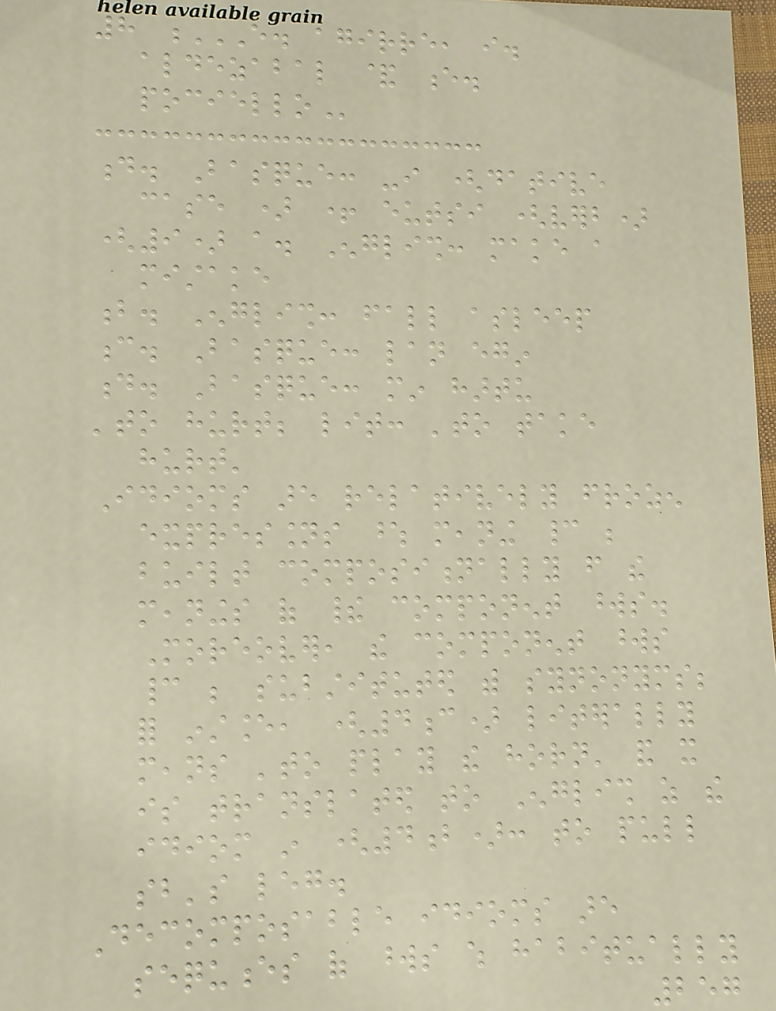8 E. AGIRRE, I.
ALDEZABAL & E.
POCIELLO
d. Basque: -i (dative
case ) + eutsi (verb)
(9) a. English: make a
mistake
b. English: fall asleep
c. Basque: lan egin
d. Basque: min hartu
'to hurt; lit: 'to take
hurt'
Idioms are relatively frozen
expressions whose meaning cannot be
built compositionally from the
meanings of their component words.
Moreover, the component words
cannot be substituted with synonyms;
for instance, (4c) literally
means 'to play the horn' and it
is translated to English as the
idiom in (4b): to pull
sb's leg.
Decomposable idioms are
sequences of words which habitually
257
